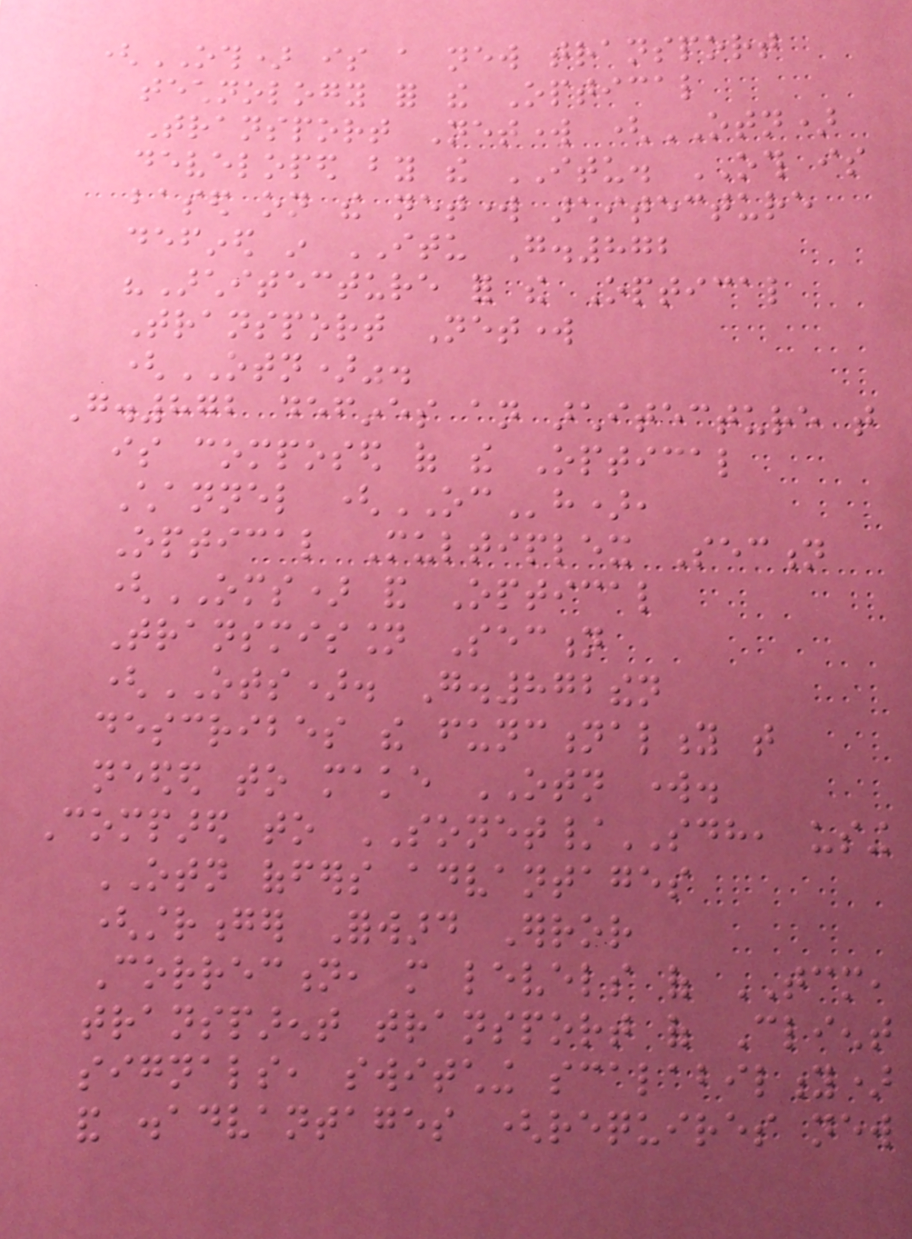(OTH) is a new transport
technology for the Optical
Transport Network (OTN)
developed by the ITU. OTH is
based on the network architecture
defined in ITU G.872
"Architecture for the Optical
Transport Network
(OTN)".
G.872 defines an architecture that
is composed of the Optical
Channel (OCh),
Optical Multiplex Section
(OMS) and Optical
Transmission Section
(OTS). G.872then
describes the functionality that
needed to make OTN work.
Compared to SONET/SDH, using
OTN offers advantages
(stronger Forward Error
Correction, more levels of TCM,
transparent transport of Client
signals, switching scalability)
and disadvantages (requires new
